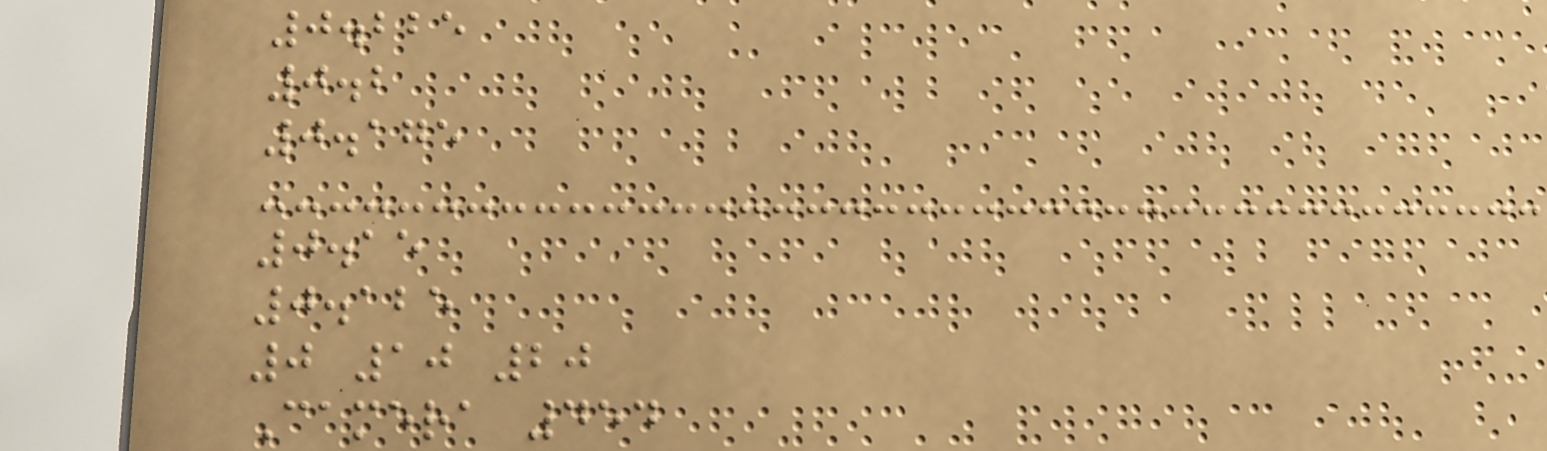0.225
0.2
0.175
0.15
0.125
0 10 20
Camera 454
